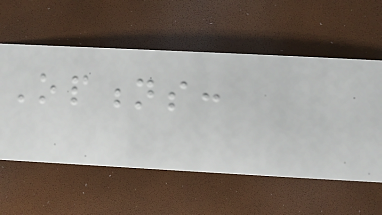Options:
